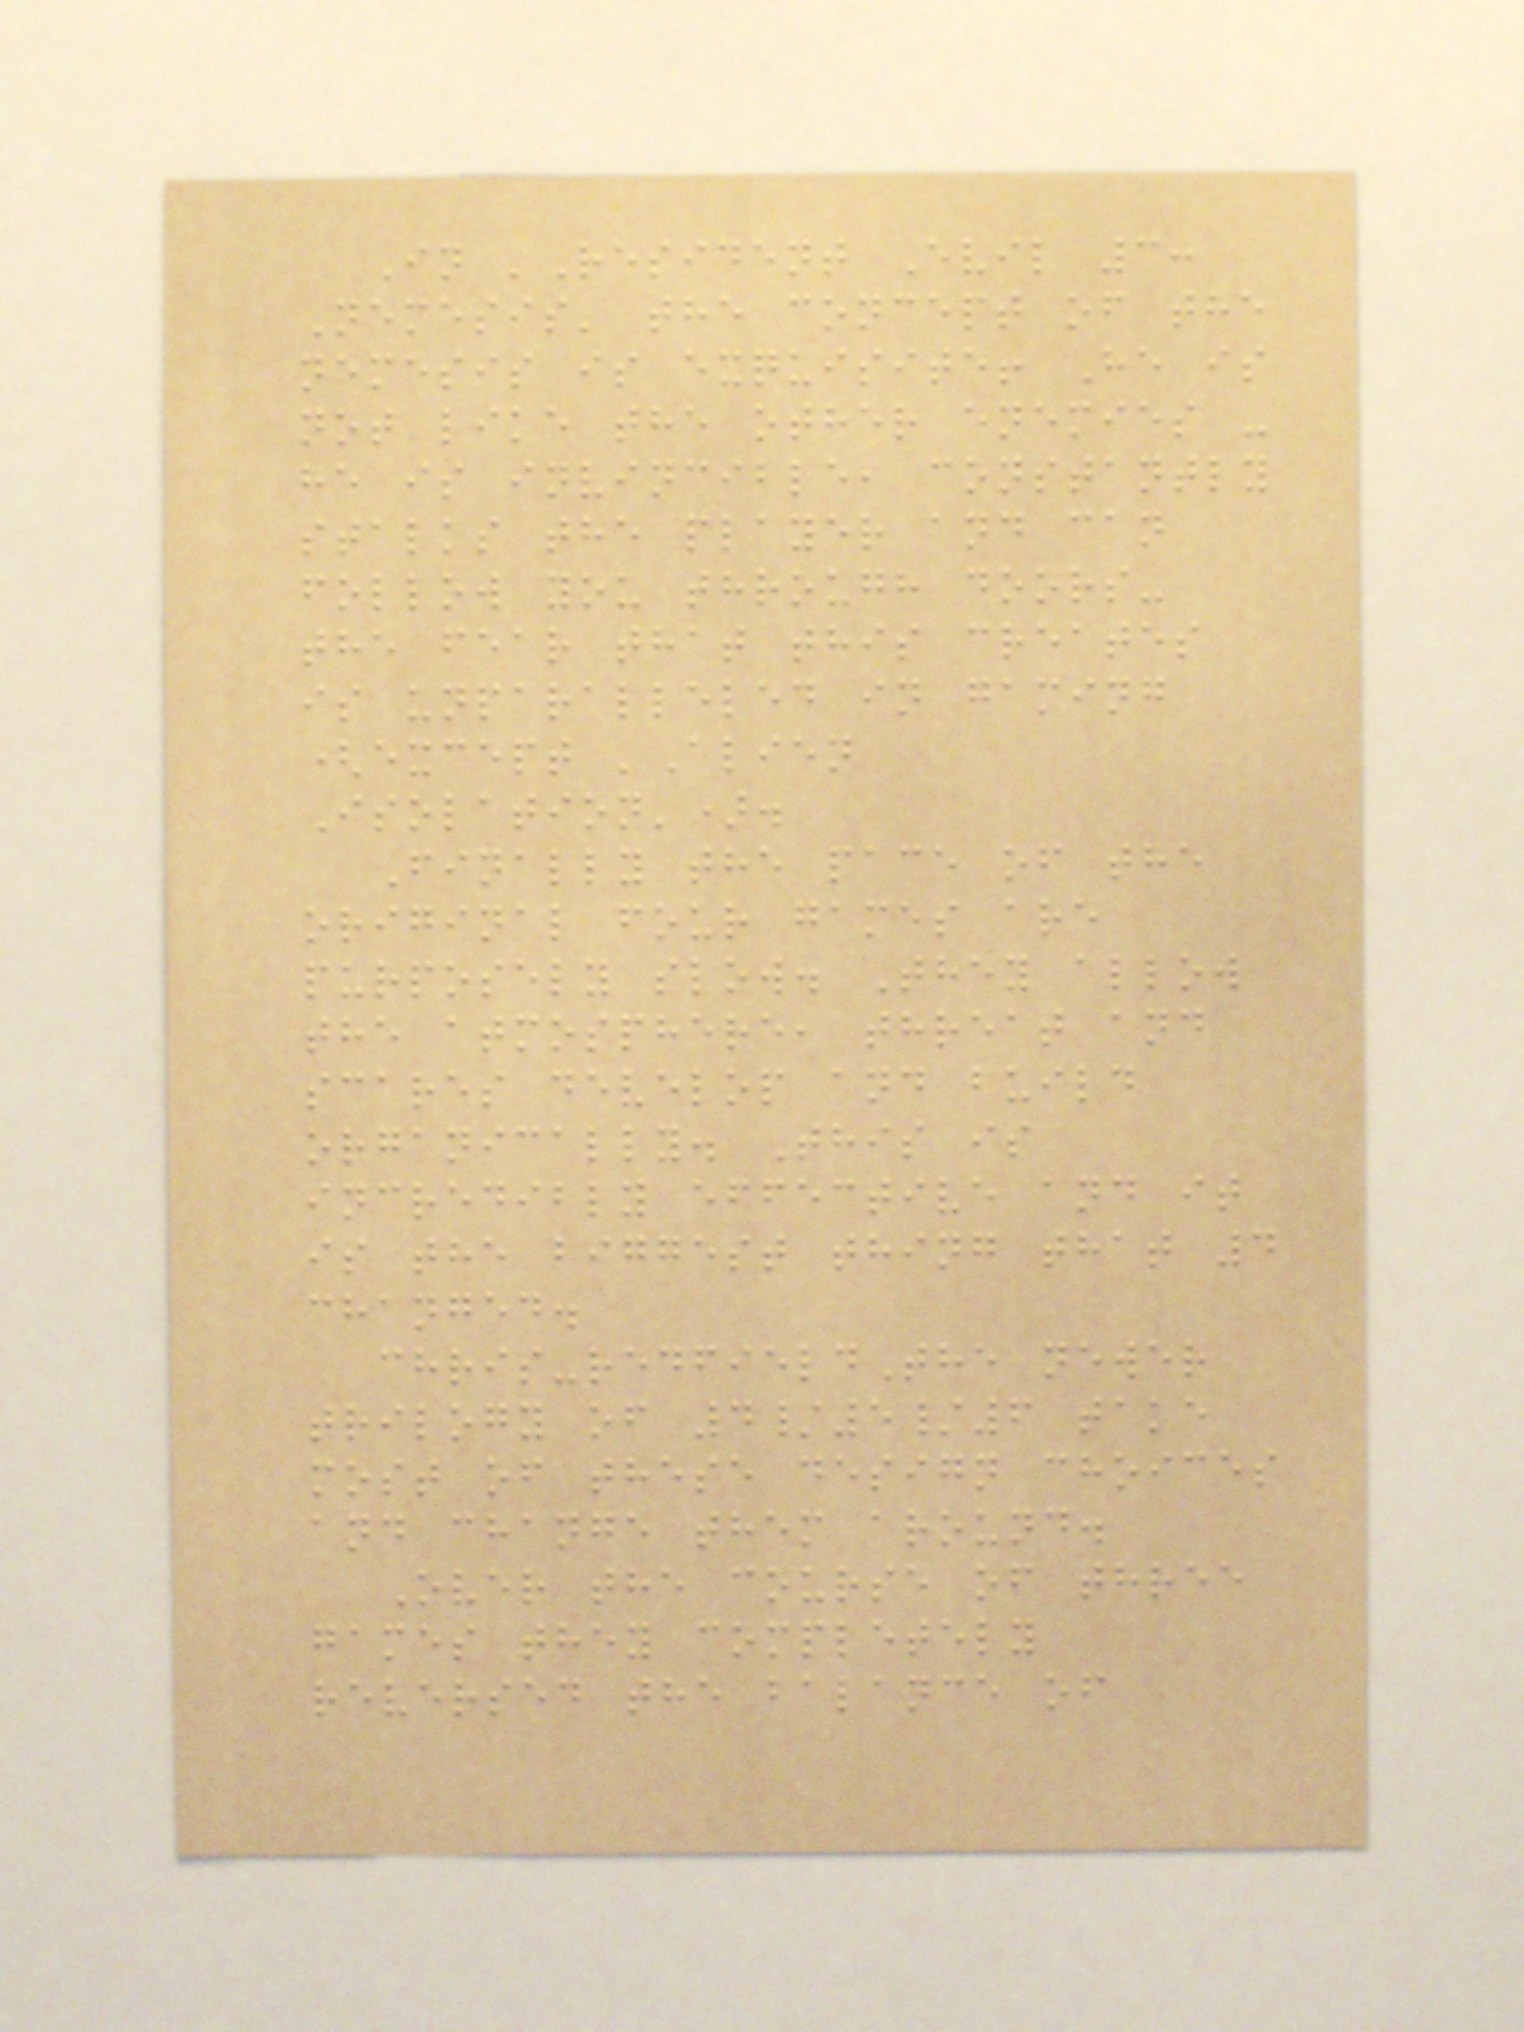In 'Resident Evil 3:
Nemesis' the concept of the
nemesis is exquisite! He is
not like the other enemies -
he is invincible, constantly
stalks the player and can
follow you through doors-
the fear that this creates
is unparalleled in gaming
(except 'Alien
Isolation').
Finally the pace of the
original four games are
purposely slow. They allow
the atmosphere, threat and
scares develop and build
organically. This is
incredibly effective and it
is the biggest thing that 4
changed.
chris-redfieldThe newer
trilogy of 4/5/6 take
most of these design choices
and change them around.
Over the course of three
games they completely
reversed the balance of
